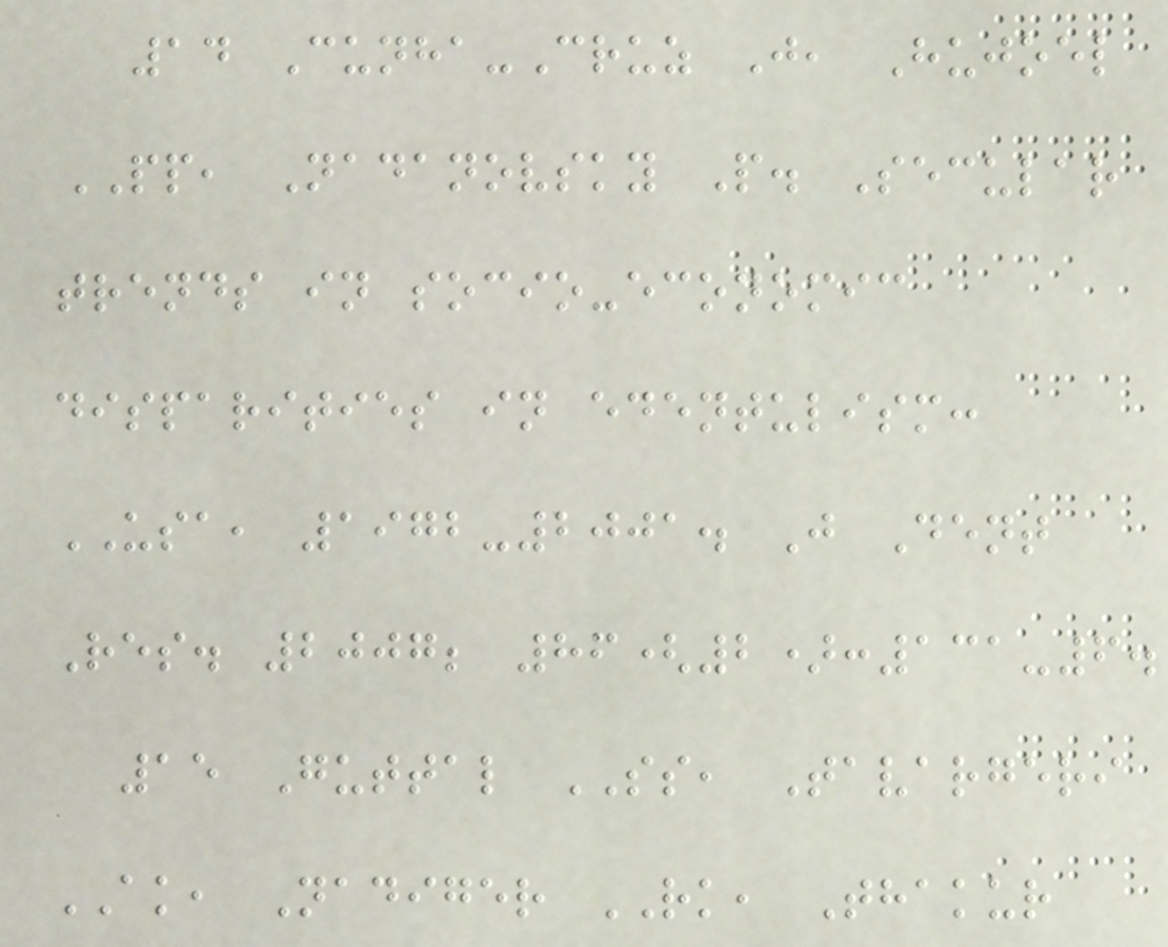14 Cunha-Cruz J, Hujoel
PP, Nadanovsky P. Secular
trends in socio-economic
disparities in edentulism:
USA, 1972-2001. J Dent
Res. 2007; 86(2):131-6.
15 Guttal SS, Tavargeri
AK, Nadiger RK, Thakur
